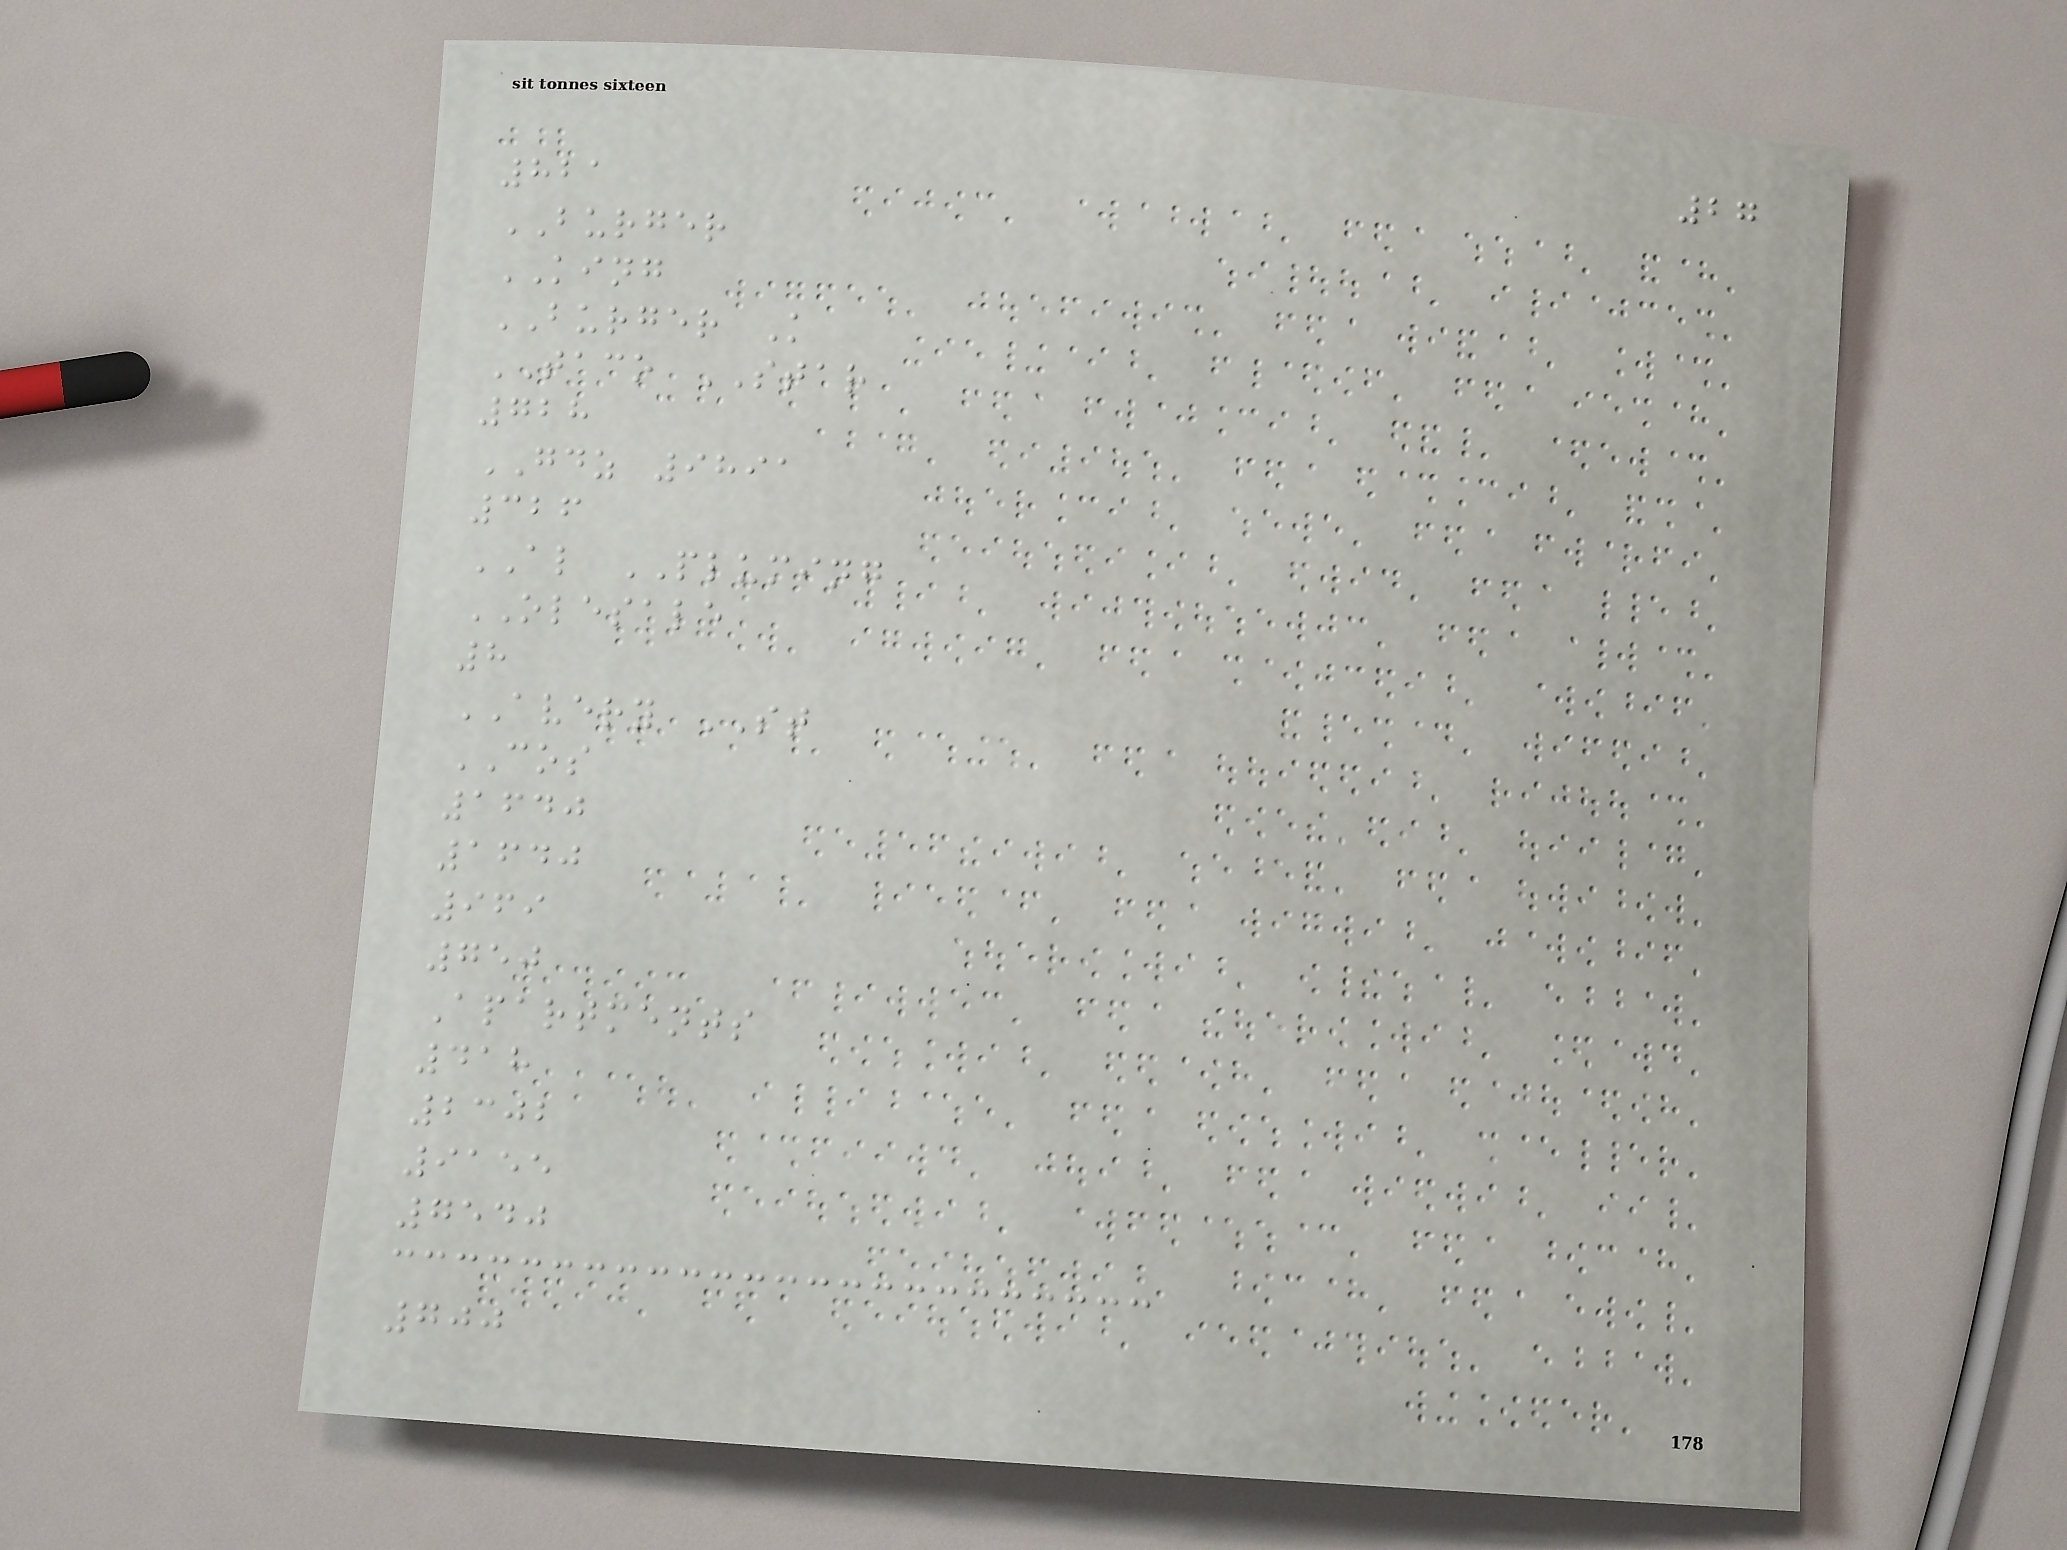27
821
BURGER
KING
BURGER K
TACO STAR
728
GDZ 9891
326
AL PLUMING
OLESALE
8
AVERY ST
COS
1640
1640
969
750
Apartments
418
2302
9155
7540
700
